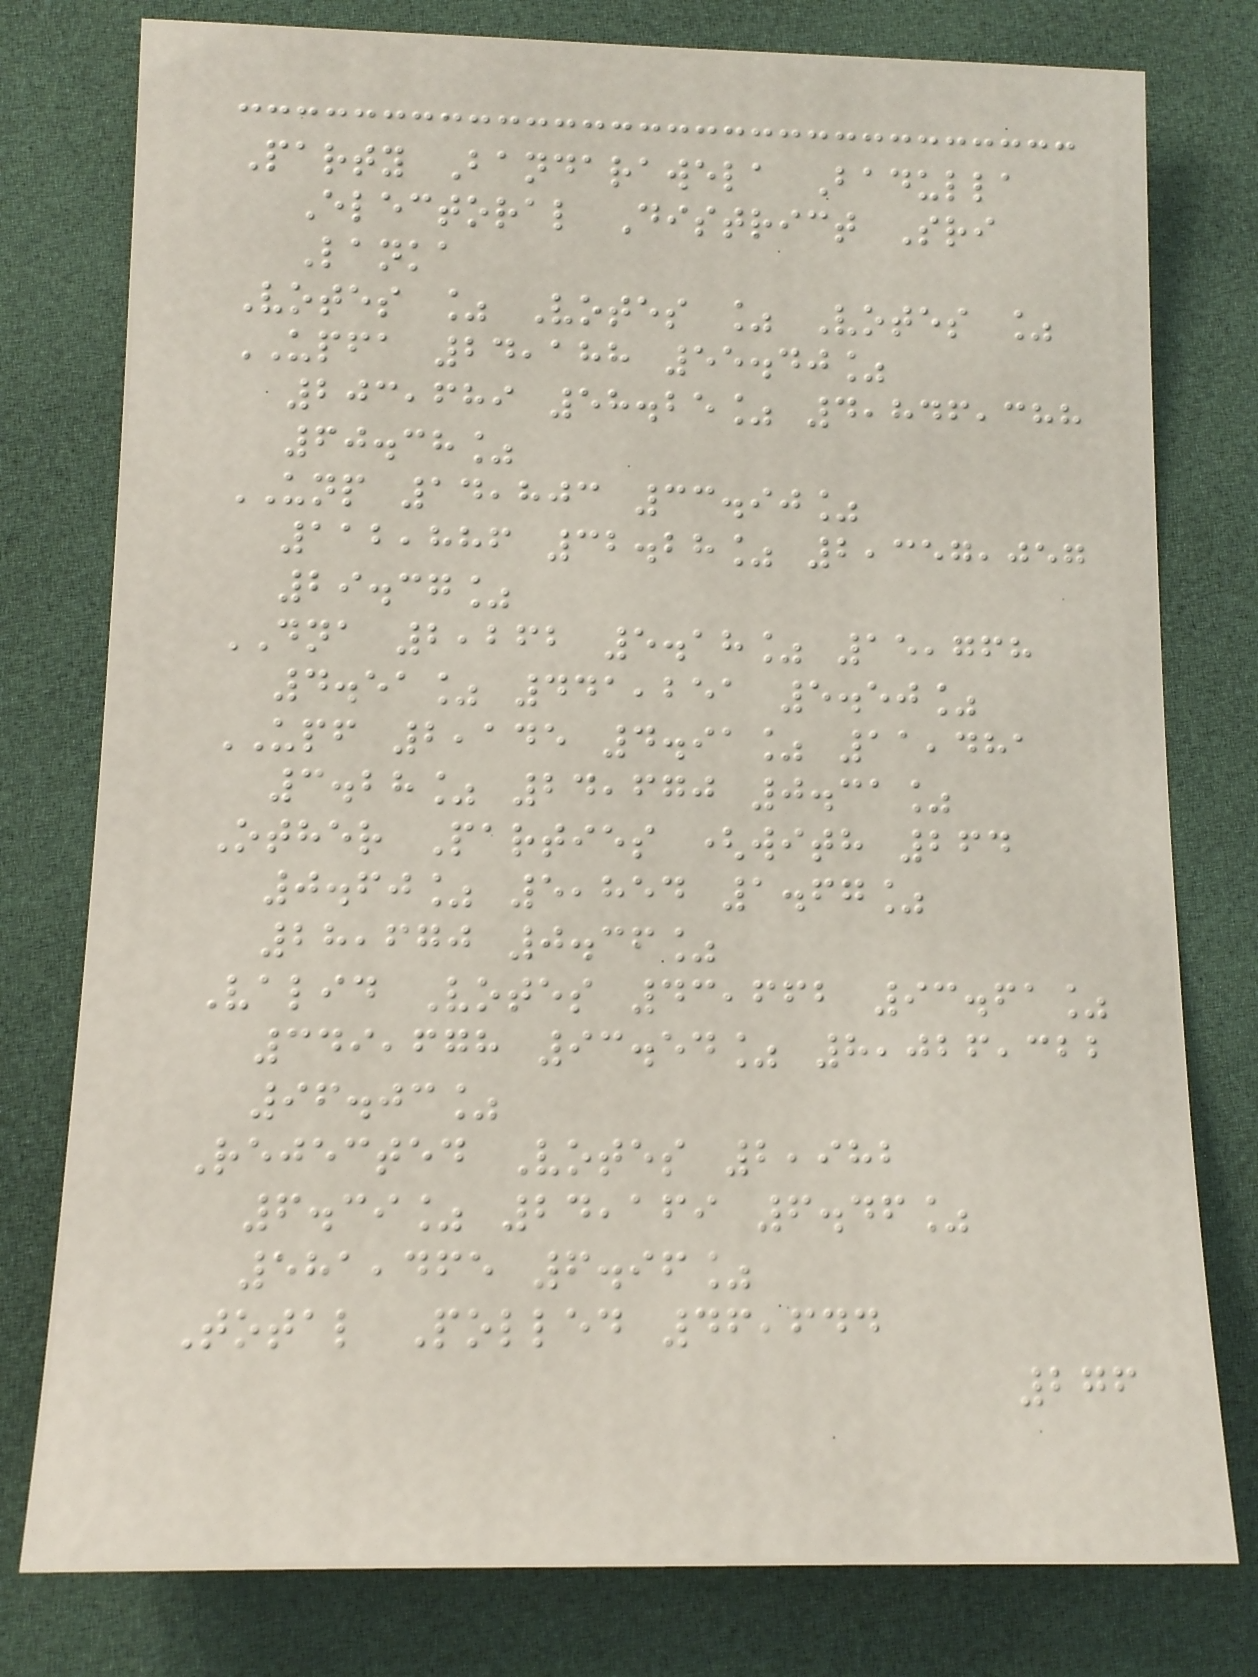Party Bandarawela Badulla
Electoral District Sri
Lanka
Votes % Votes % Votes %
UPFA 24,188 55.40%
203,689 58.25% 4,846,388
60.38%
UNP 14,803 33.90%
112,886 32.28% 2,357,057
29.37%
DNA 2,262 5.18% 15,768
4.51% 441,251 5.50%
UPF 2,145 4.91% 11,481
3.28% 24,670 0.31%
Other Parties (with 264
0.60% 5,854 1.67%
28,670 0.36%
Valid Votes 43,662 93.61%
349,678 93.54% 8,026,322
96.03%
Rejected Votes 2,982
6.39% 24,169 6.46%
581,465 6.96%
Total Polled 46,644
276
